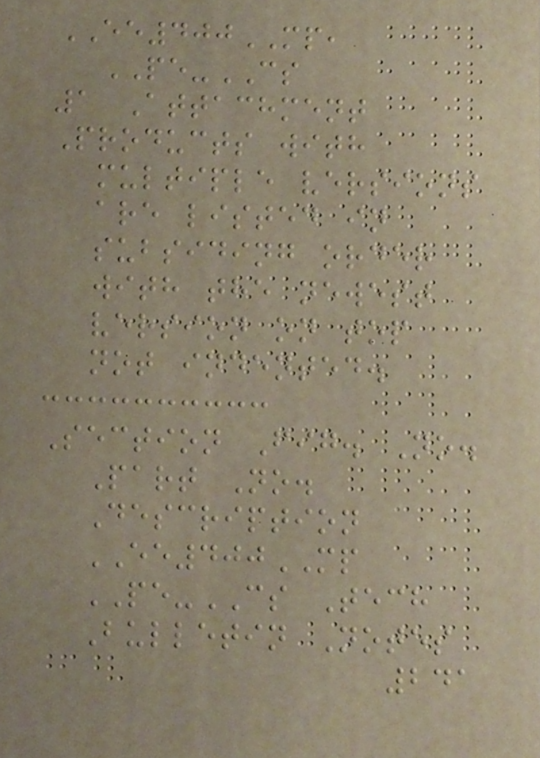EE400MP,
PE-CS
1 Attachment
Products with
multiple versions
are listed in
subsiding order
with the newest
version on top
not indented.
Section Fig. No.
Part No.
Description
EE400MP
PE-CS Tech
Bulletin Notes
241
